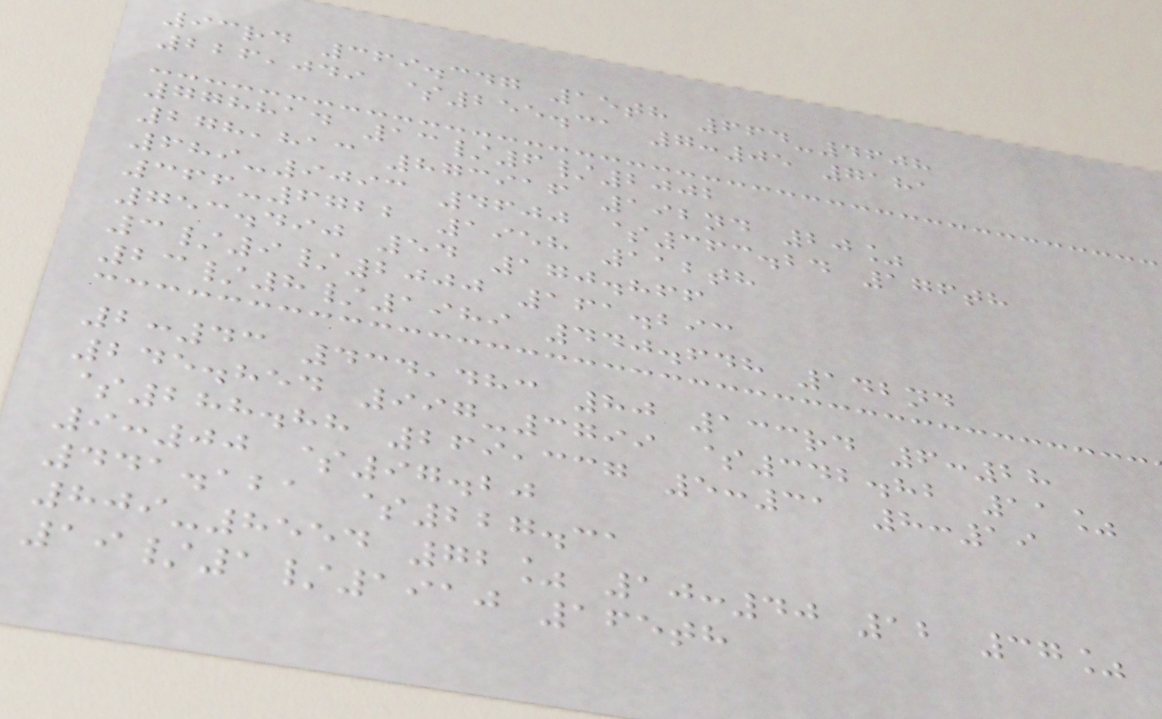93rd 369.347 15th 664-4608
226,049 $255.31 7:05 7181
778814 13/6/2002
278,813 873916 192nd 20%
689-9093 4600 $363.24 176th
366-6722 1958 112th
753.490 54 170.866
3/9/2000 161.293
23/8/1989 440.648 142nd
2:43 434,483 80 133rd 6:28
245.854 997-3799 $342.82 11%
$288.88 269,337 5:31 8:19
9:00 $97.20
441.121 $227.31
809-8554 72% 10:40 12 37%
19/1/1910 165th
